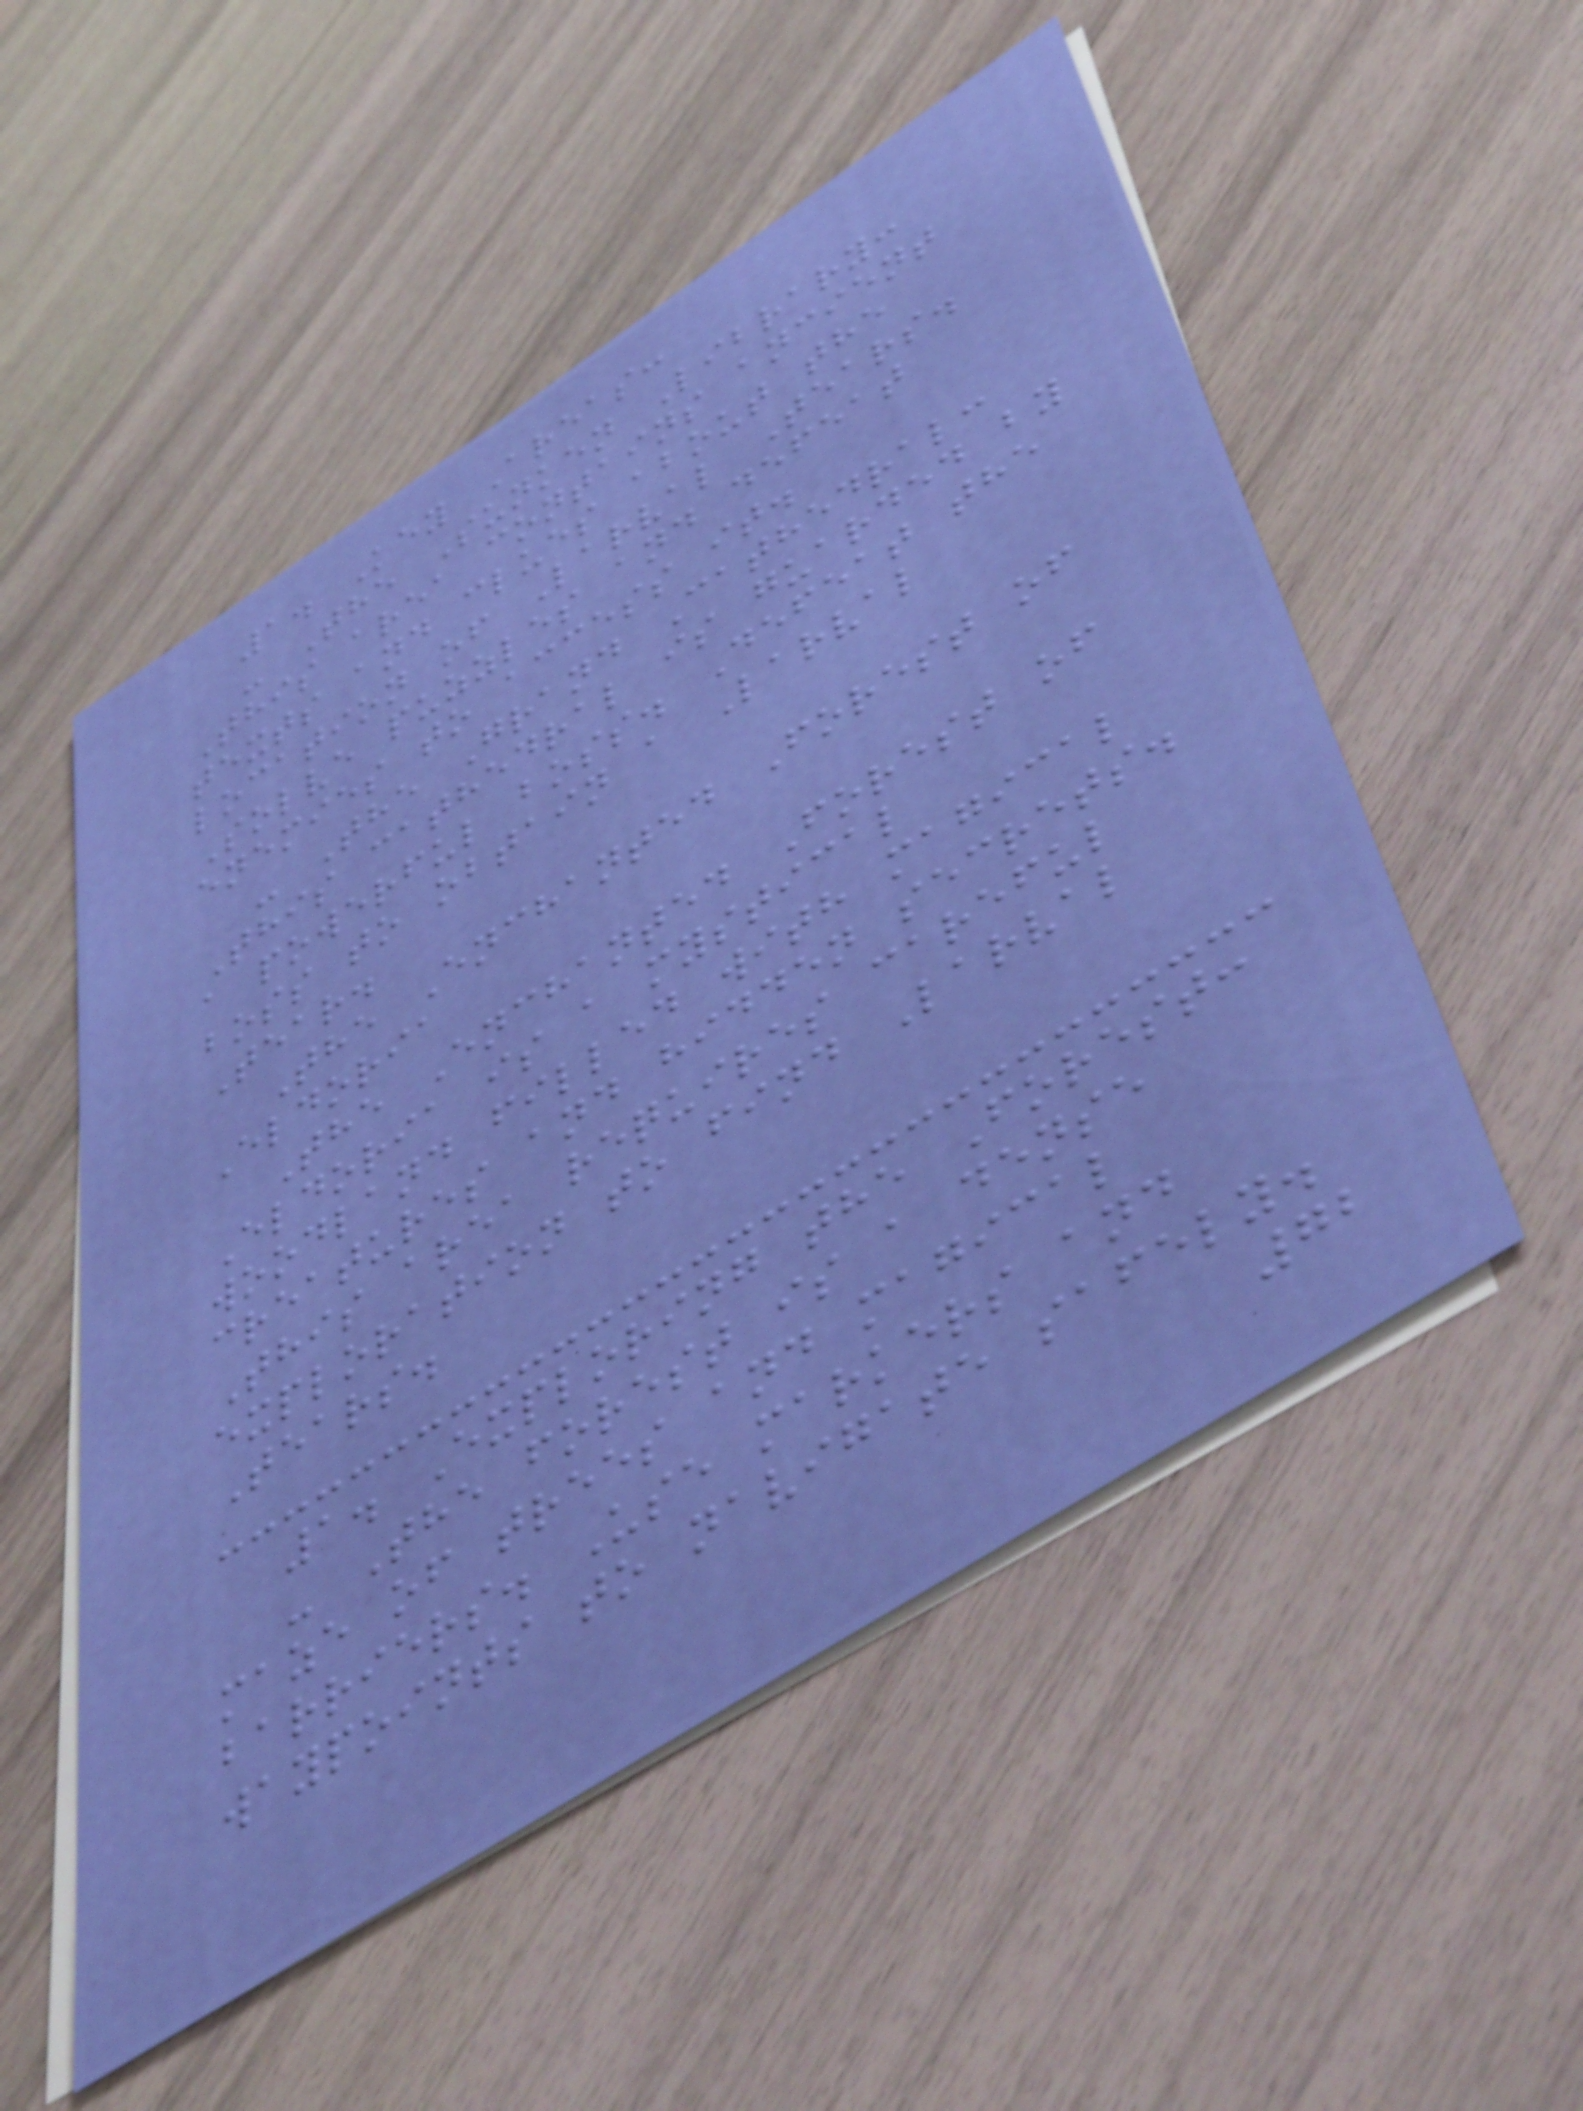1. Key Areas:
- The Sunken Library:
This area contains ancient
texts and clues about the
location of Larval Tears.
Solve puzzles and defeat
enemies to access it.
- The Grand Cathedral:
This cathedral is guarded by
a powerful boss. Defeat the
boss to obtain a Larval
Tear.
The Enchanted Forest of
Eldoria
The Enchanted Forest of
Eldoria is a mystical
woodland filled with magical
creatures and hidden secrets.
This area requires careful
exploration to find Larval
Tears.
1. Exploring the Forest:
- The forest is a dense
maze of trees and magical
barriers. Use markers and
waypoints to navigate safely.
72
